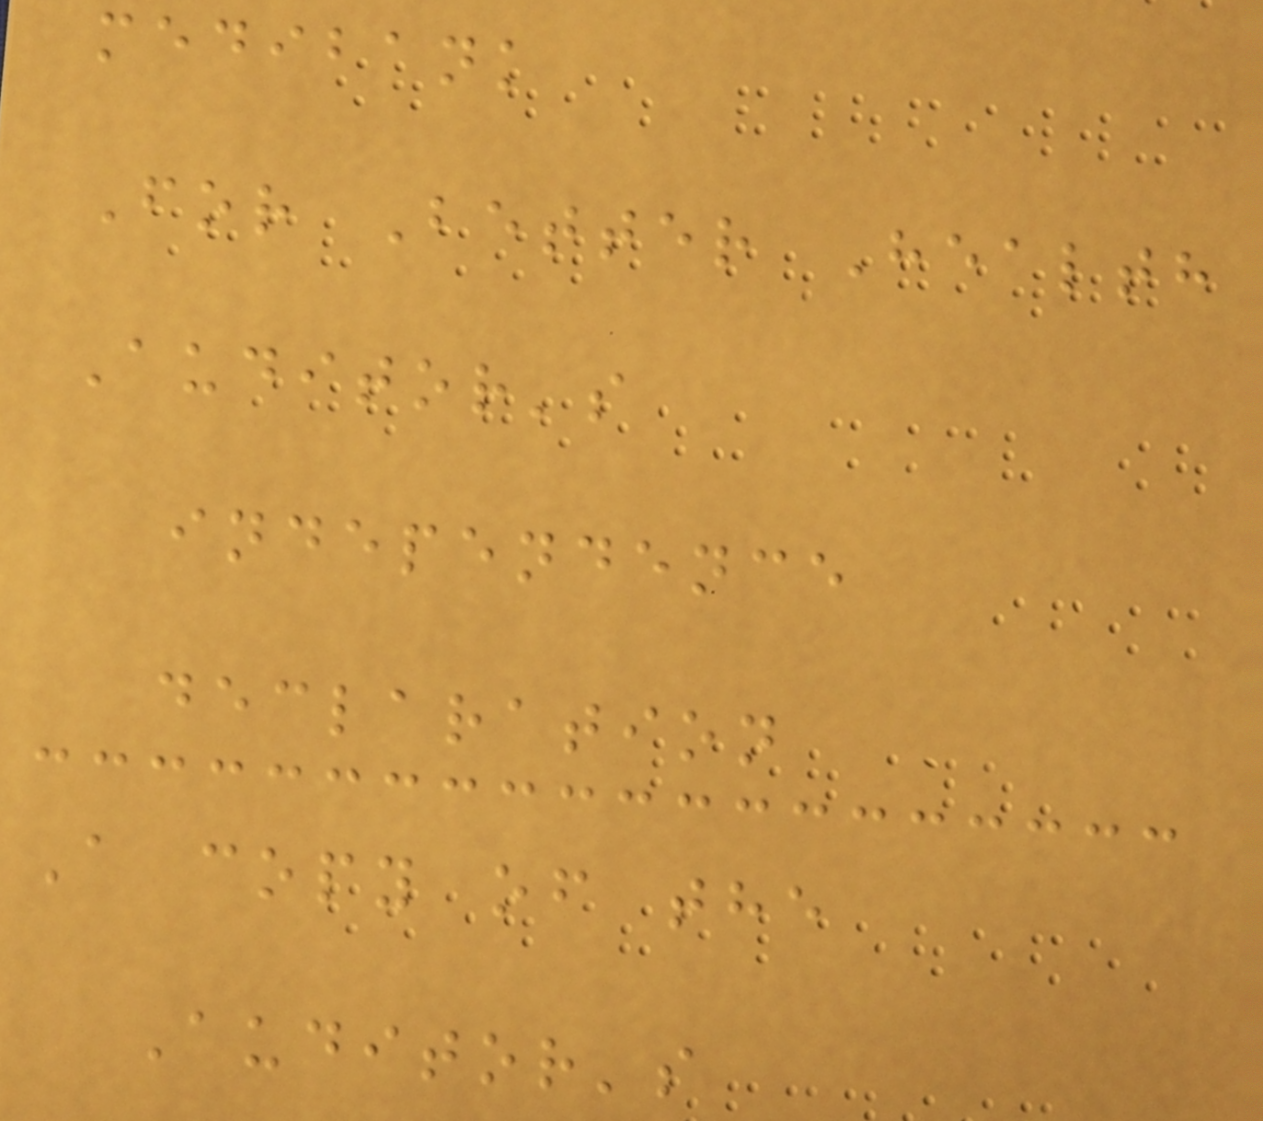medibank
For Better Health
Auditor's
independence
declaration
A copy of the
Auditor's
